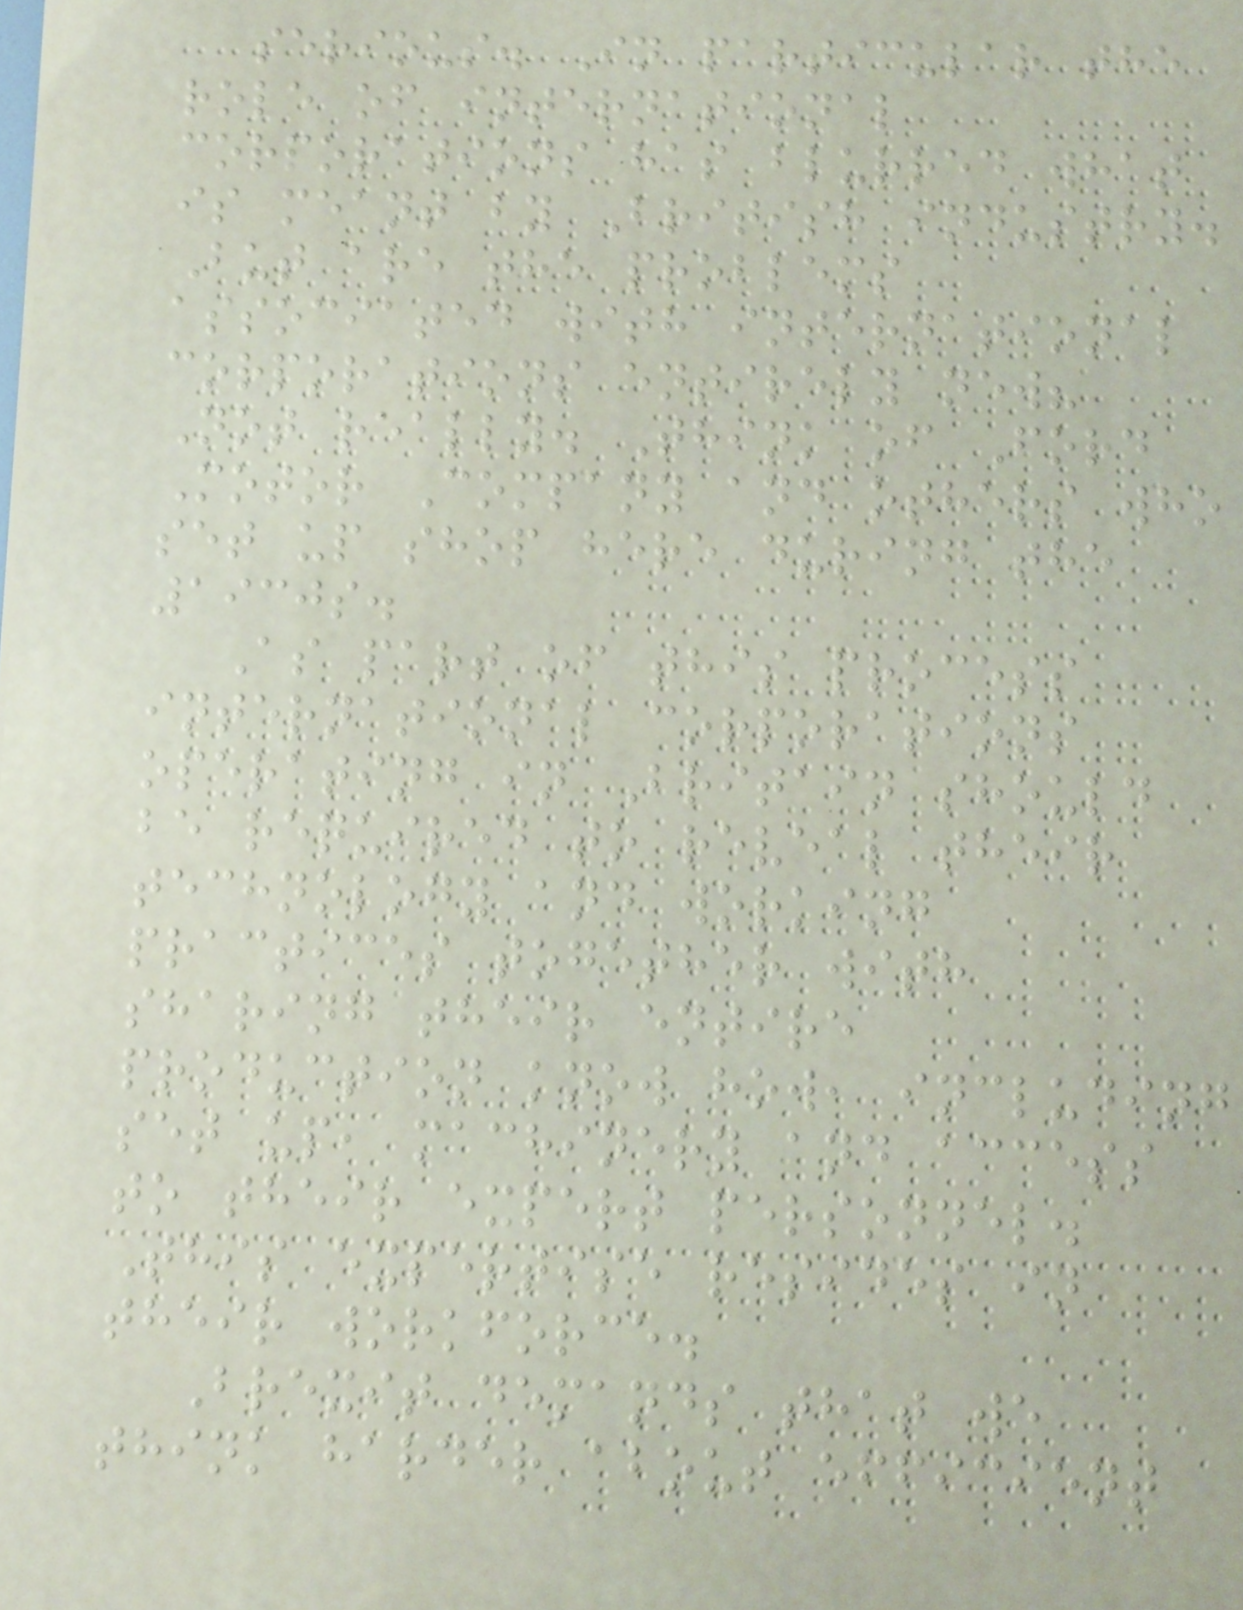serious. In particular the
role of international
corporations has blurred what
is meant by British industry.
But are the problems
associated with international
corporations entirely new?
Not really. Think of Ford
Motor Company and others who
set up shop here during the
1930s.
As part of this process
international corporations
operating in Britain should
be required to reveal their
technology and working
practices together with
sharing their entire
production know how, including
set up, machinery and access
to their expert personnel.
This expertise resides in
their workforce.
Brexit demands that we
think harder about efficient
